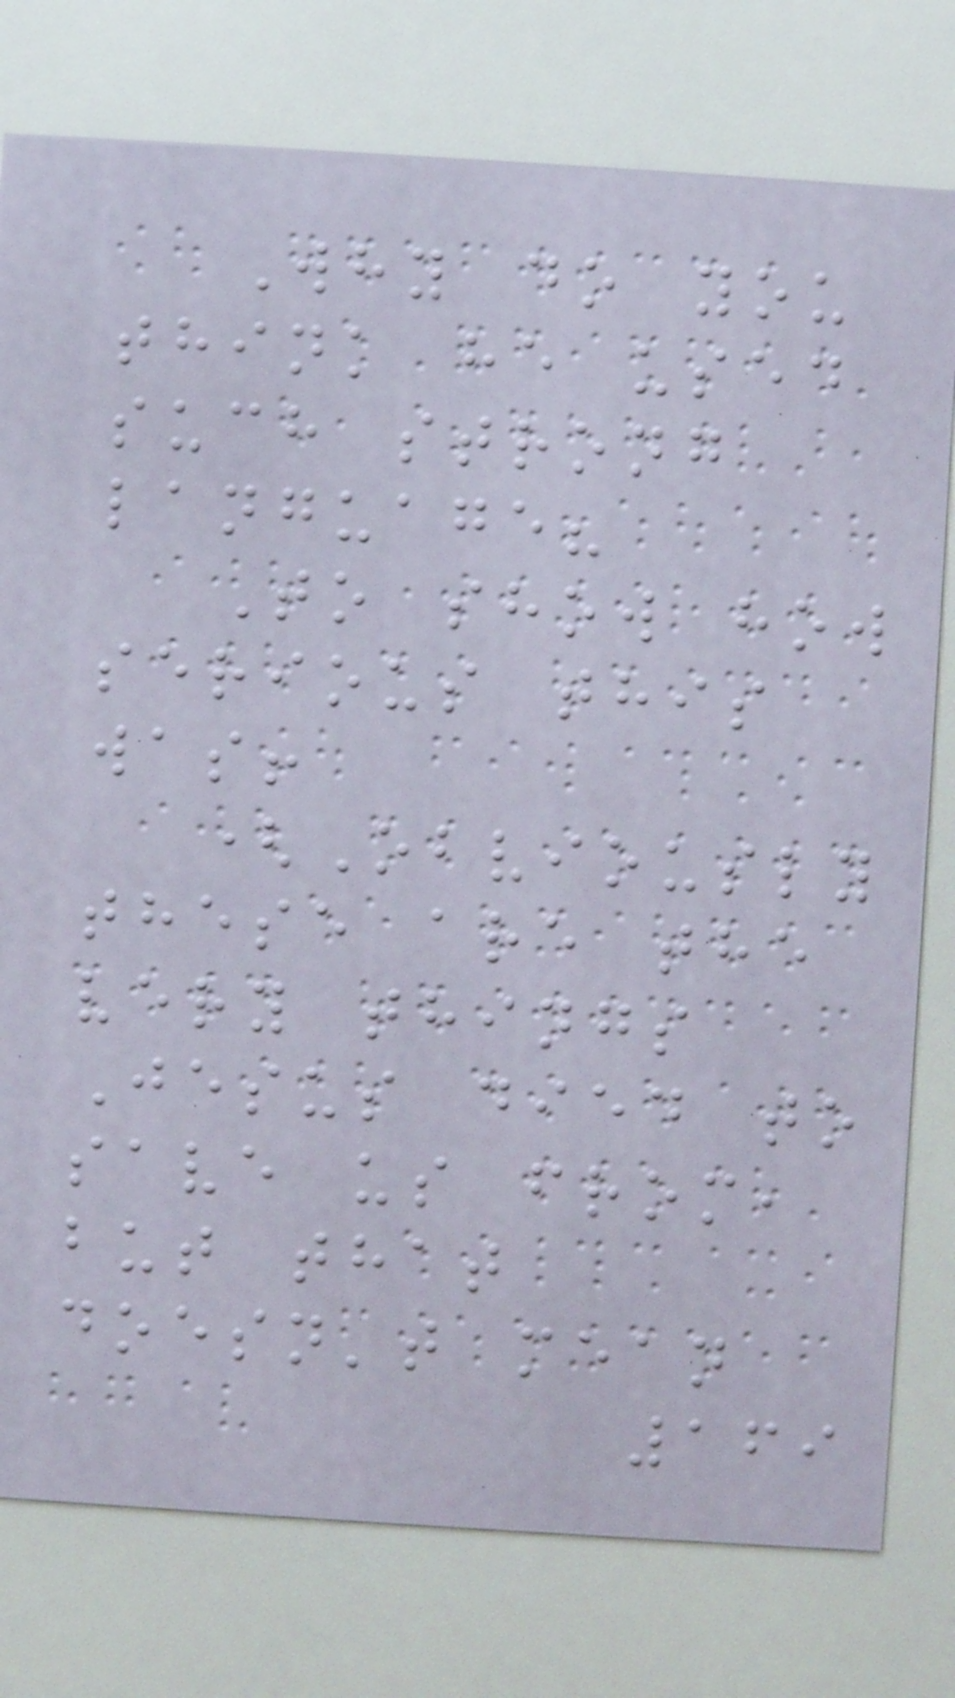Why do you
think he used
such strong
language?
To show how
serious this
was!
(Obviously
these are the
very things
Jesus died to
save us from,
but that
doesn't mean
169
